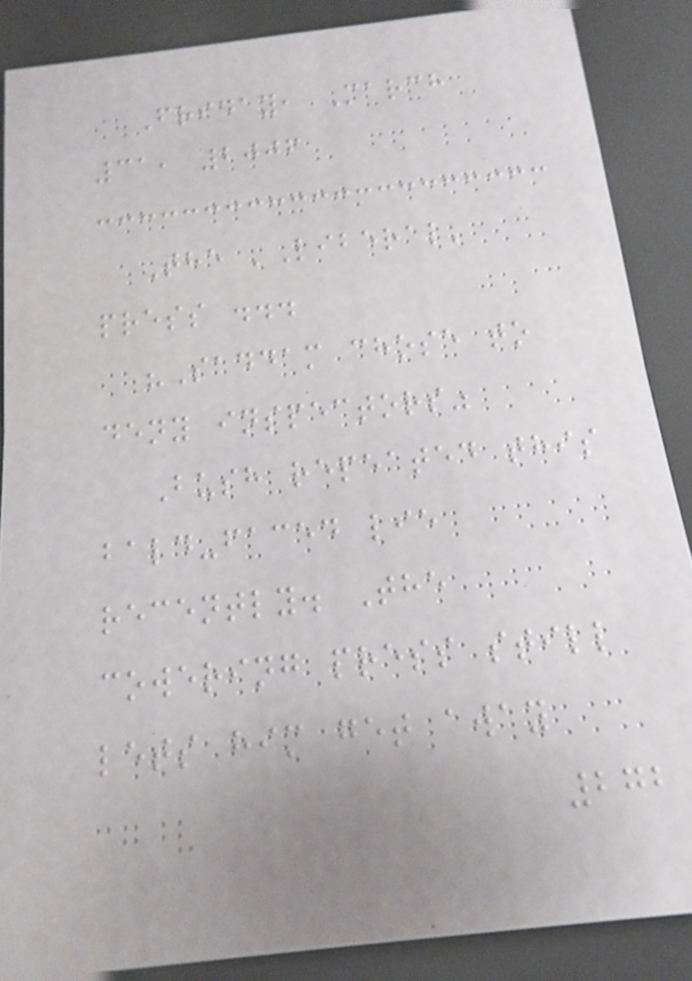Friday, March
31, 2006
The 'Liberal'
press ...
"Saddam chose to
deny inspectors"
Bush repeated this
bald-faced lie
recently. The
cowering press still
lets him get away
272
